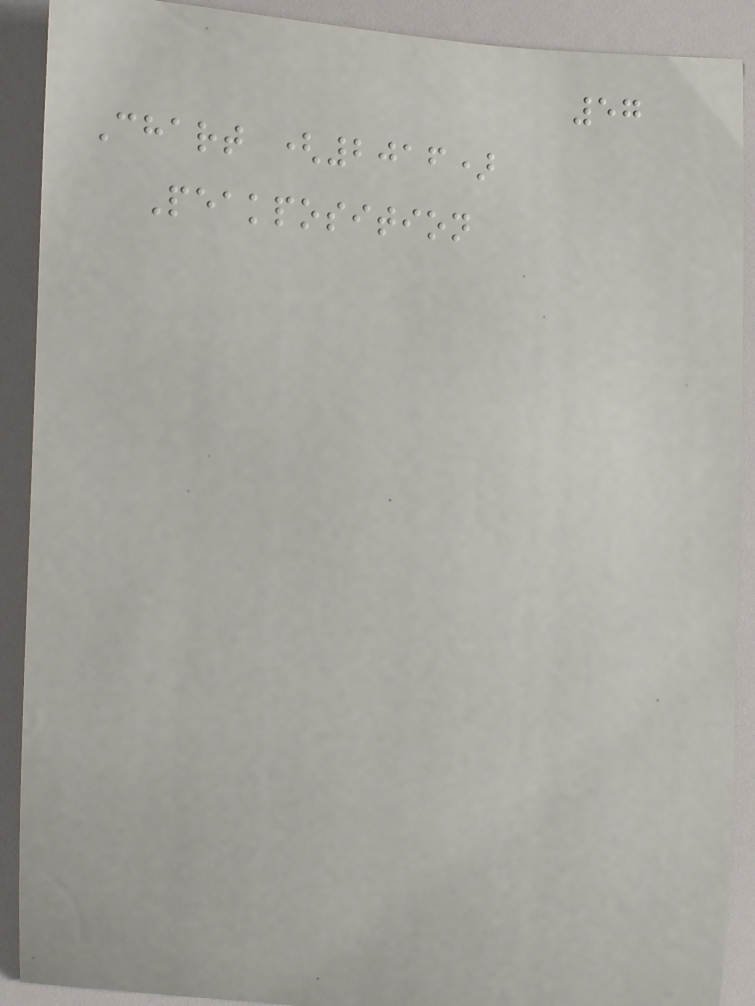57
Chart (2016)
Peakposition
